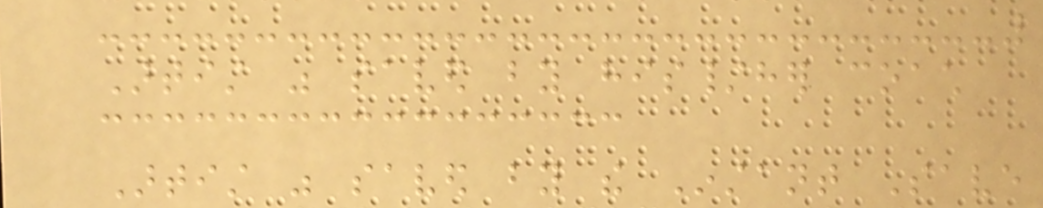Artist was saved by his/her coach
Artist was saved by the Instant Save
